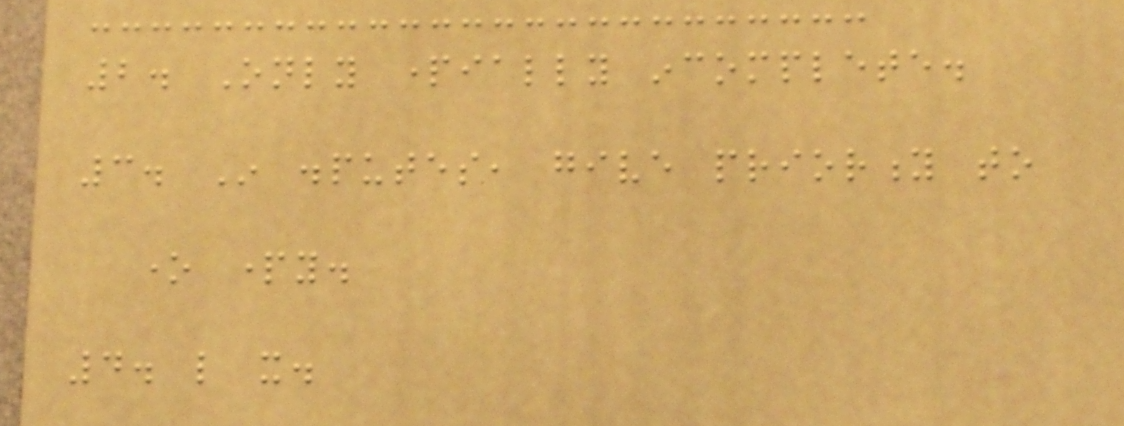2. Only partially incomplete.
3. In disputes, give priority to
one party.
4. like it.
